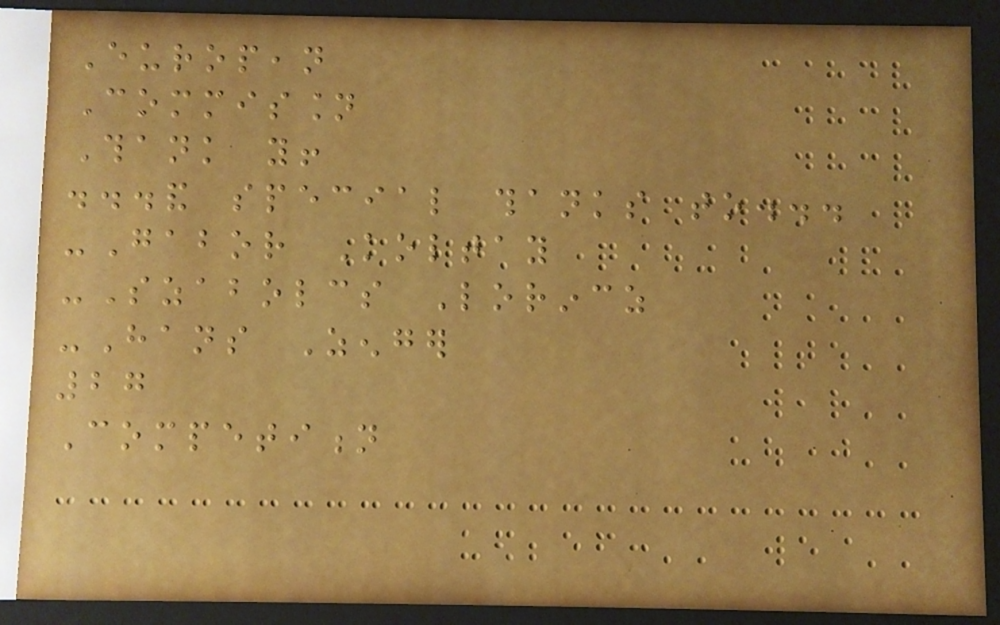European
Commission
Thank you!
...and special thanks to...
-Gabor Koltay
-Szabolcs Lorincz
-Hans Zenger
27
Competition
